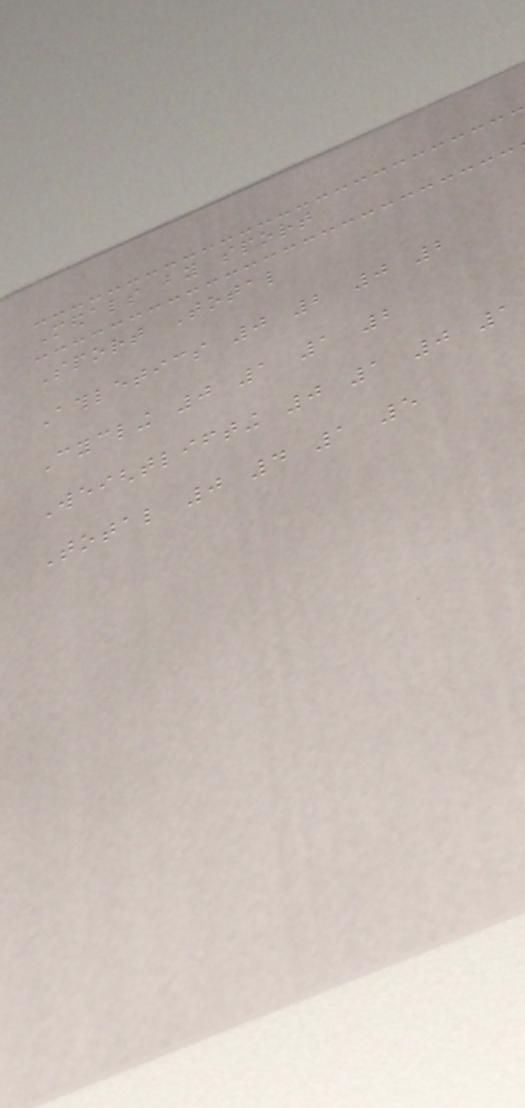Medals by sport
Sport Total
Athletics 0 2 0 2
Cycling 0 1 1 2
Weightlifting 0 1 0 1
Total 0 4 1 5
